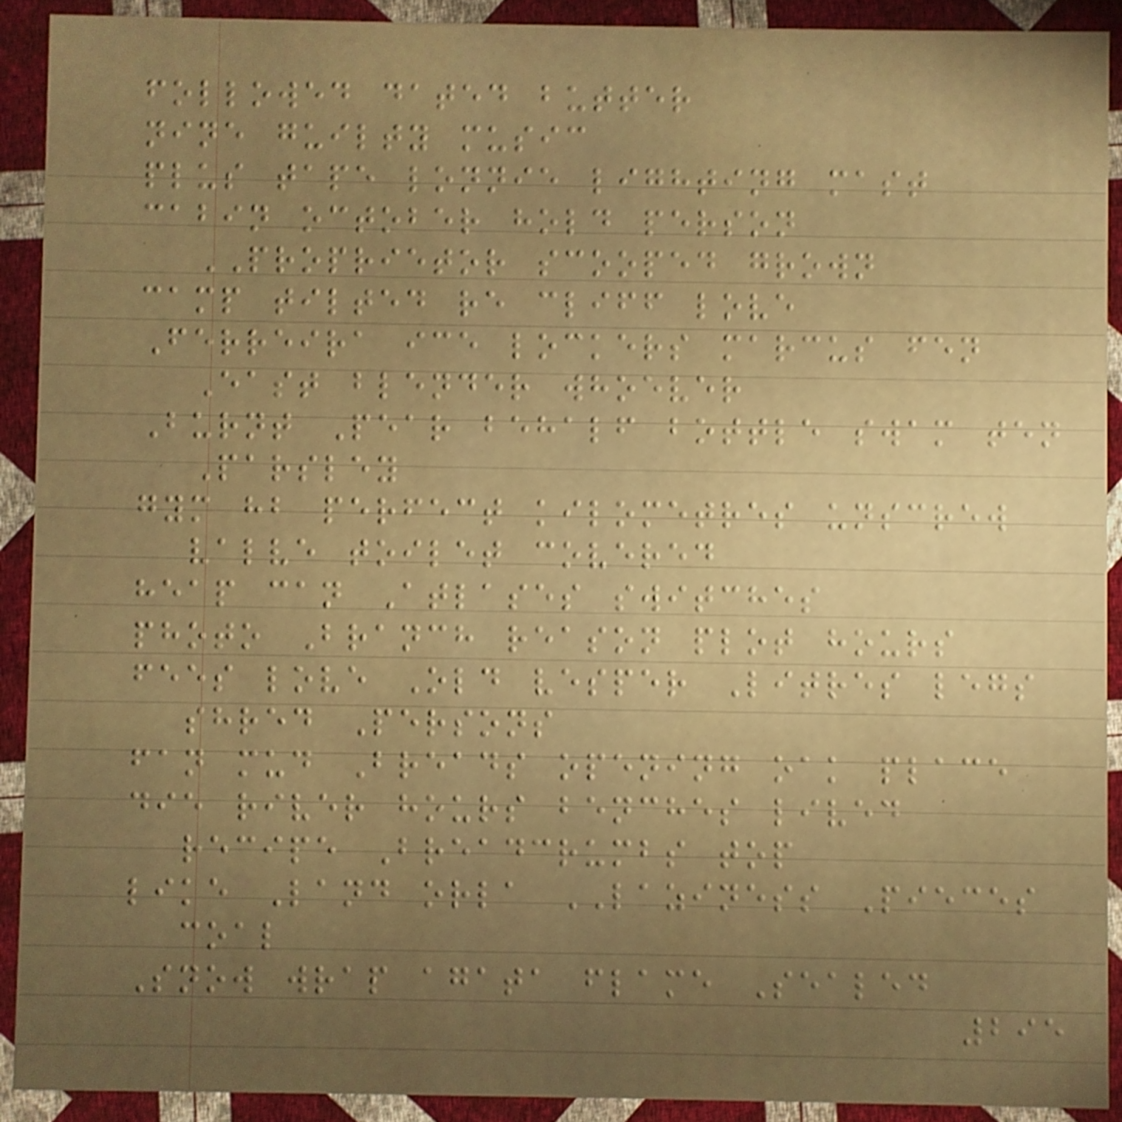followed dated butter
nine guilty music
plus tape lonnie lighting mast
cabin october hold person
PROPRIETOR scooped grown
camp tilted re cliff love
Ferreira ice lockers marcus fen
East blender whoever
Burnt Pear behalf bottle swam ten
Parsley
gym hb perfect kilometres unscrew
valve toilet covered
heap can Atlases switches
photo Branch reason plot hours
fees love Old vesper Litres legs
shred Persons
fan mud Breads opening oak place
die river hours benches lived
recipe Breadcrumbs top
like Land orla LAZINESS Pieces
coal
Snow wrap agata flame Sealed
295
